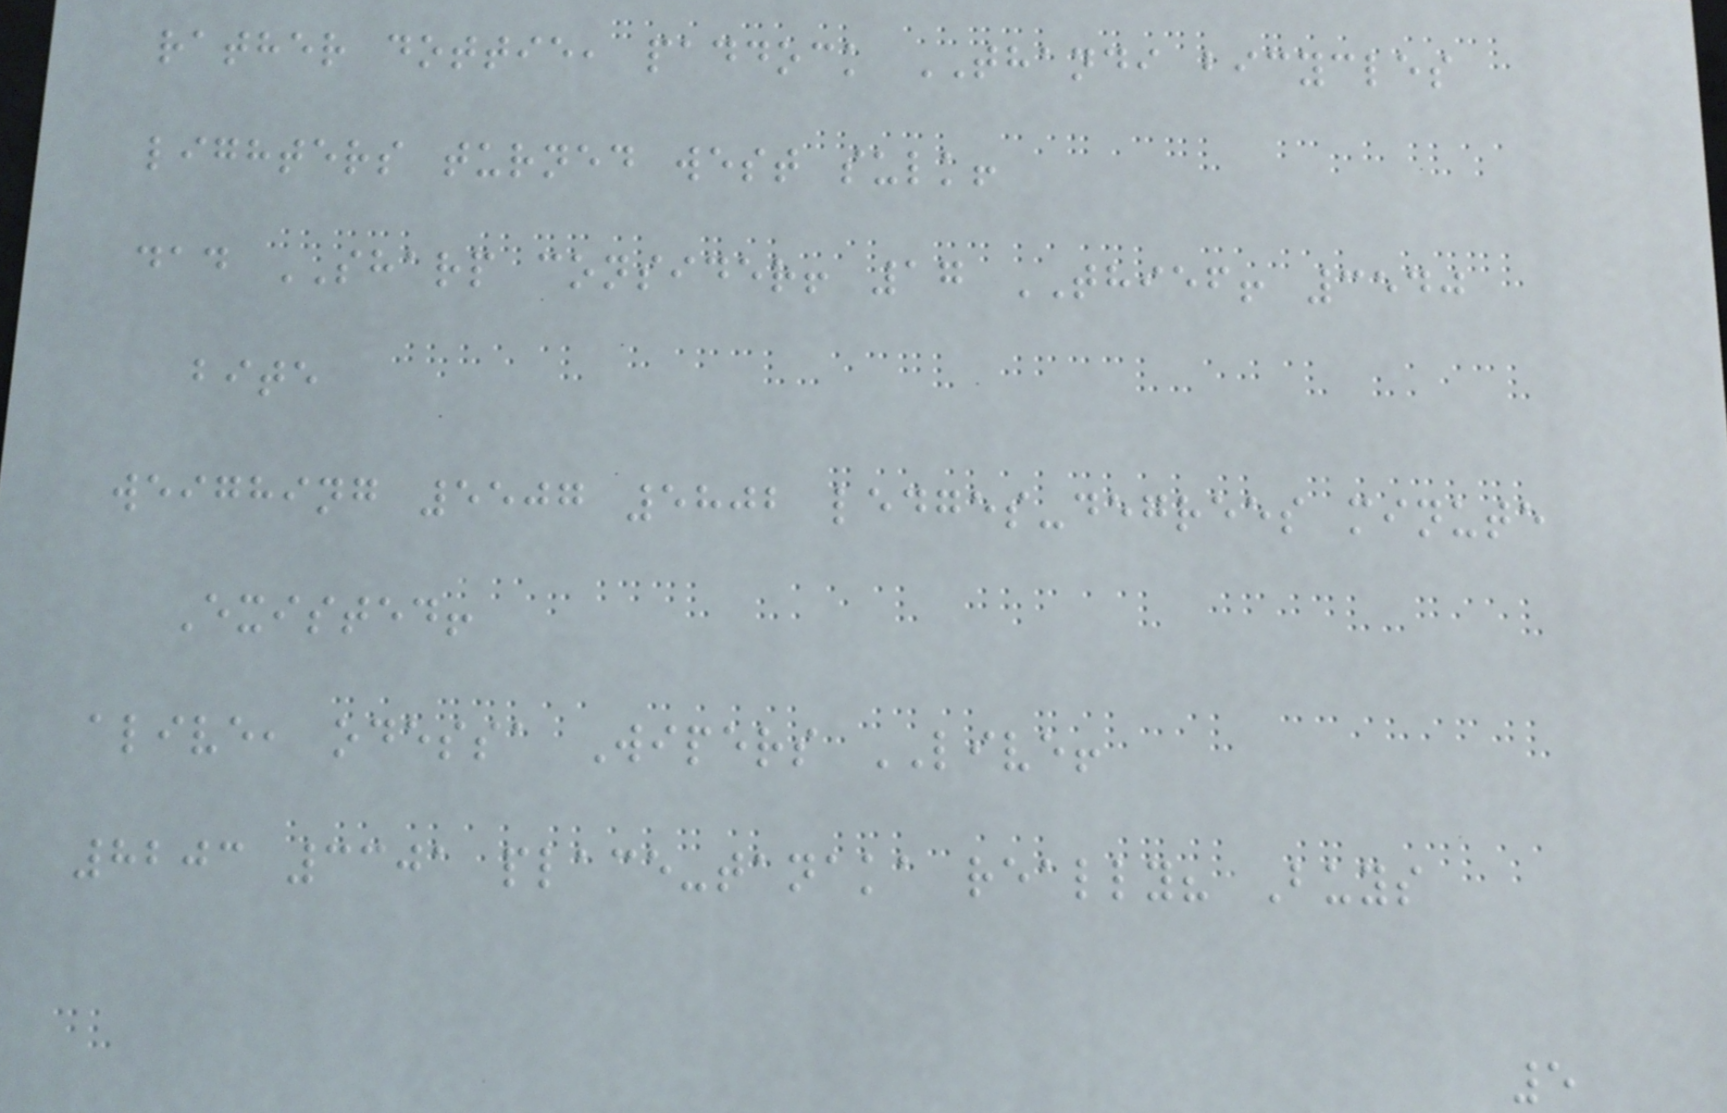rather dottie, paddock THANDI bicycles
lighters turned west sulk!
dad SHARP consider! 17 THIEF! 3540
bite
weighing 5507 5802 ledges-degrees minute
Existed!
alive, odessa Wipers LIVE!
8203 3301 place-tanaka really? Buys
5
